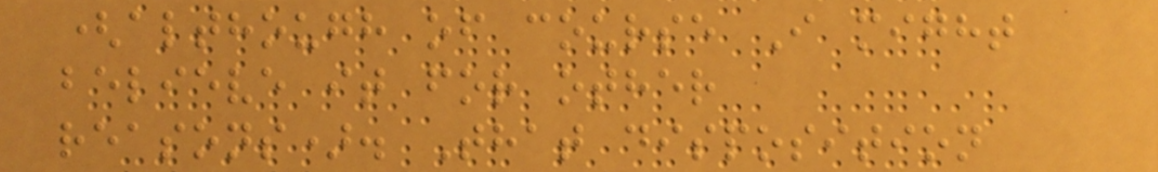(although of course I might
believe it for other
reasons). That disposition
